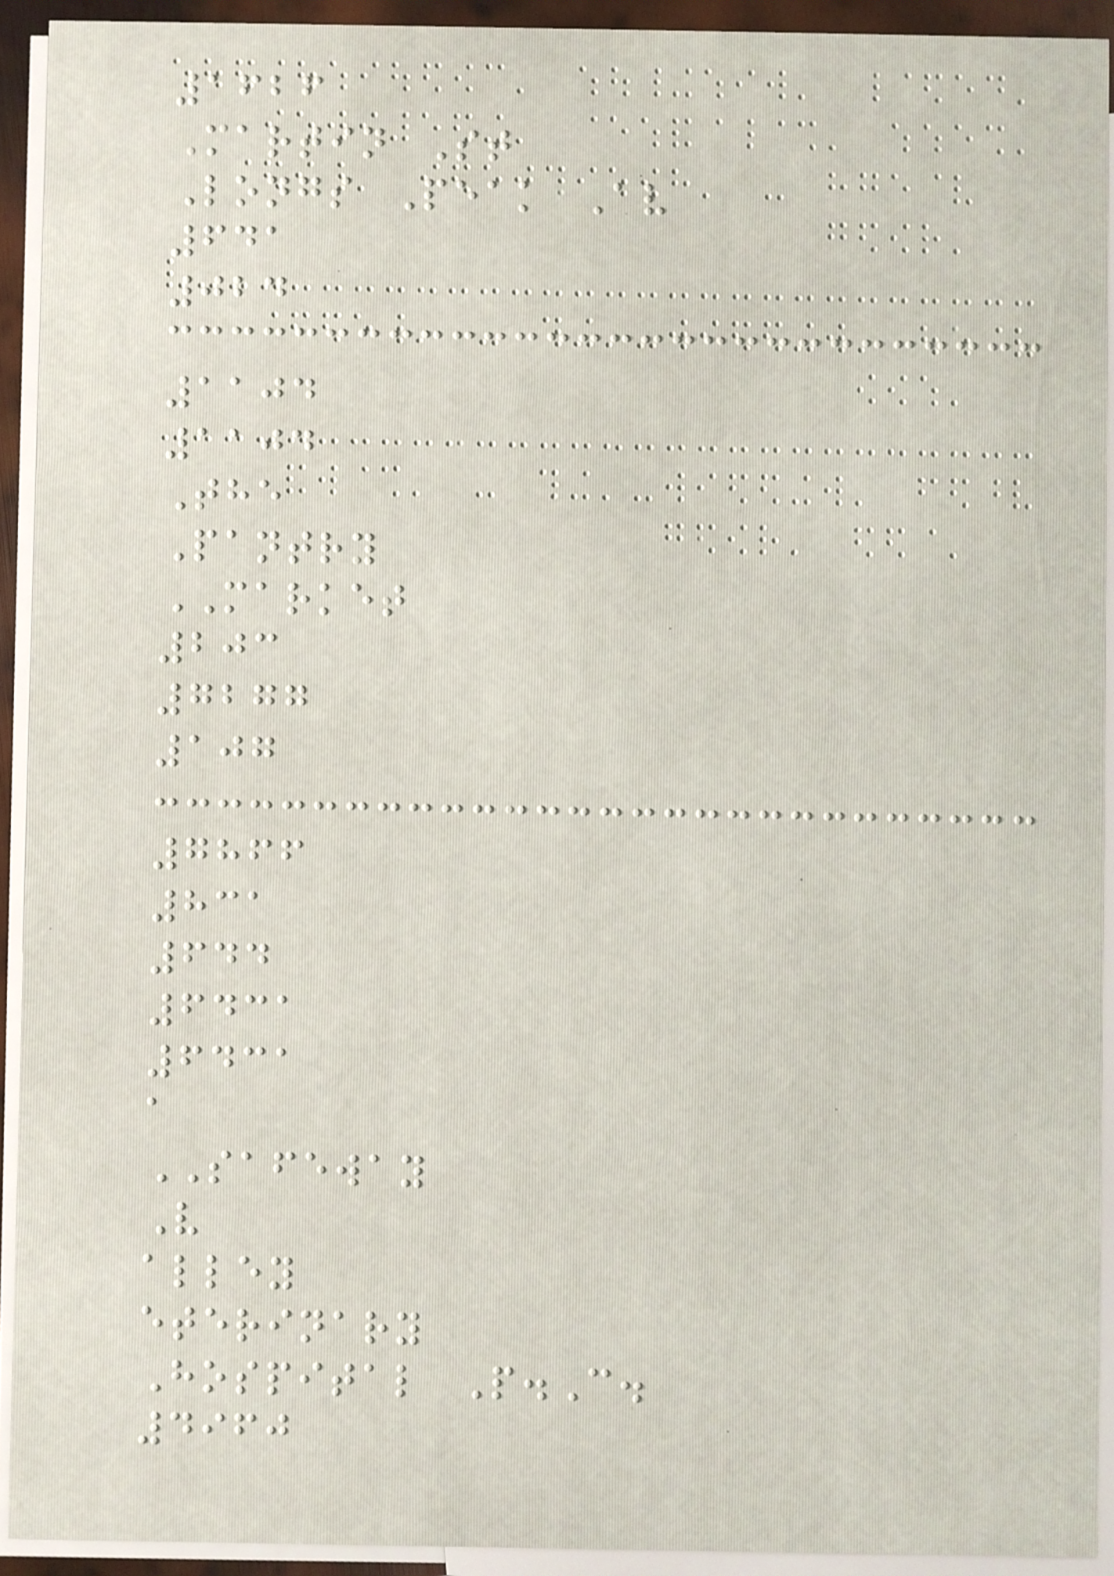1626
Martin St
Longs Peak Av
641
024
1104
1104
The
Pantry
MARKET
203
7277
107
7866
831
644
6431
6431
a
SAFEWAY
V
alley
eterinary
Hospital P.C.
4960
